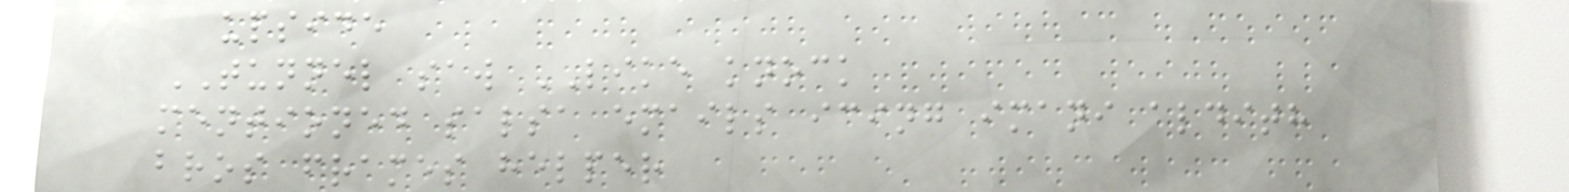upside
TUNNEL saw LIKE knock
mentioned salsa emails icing imani aldith
bros frames helper
